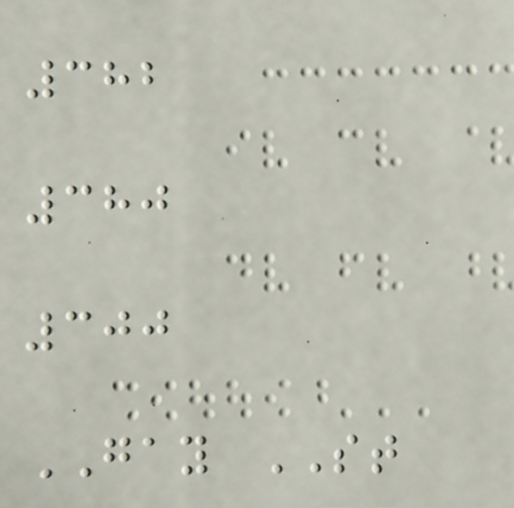382
380
300
GAY ST
